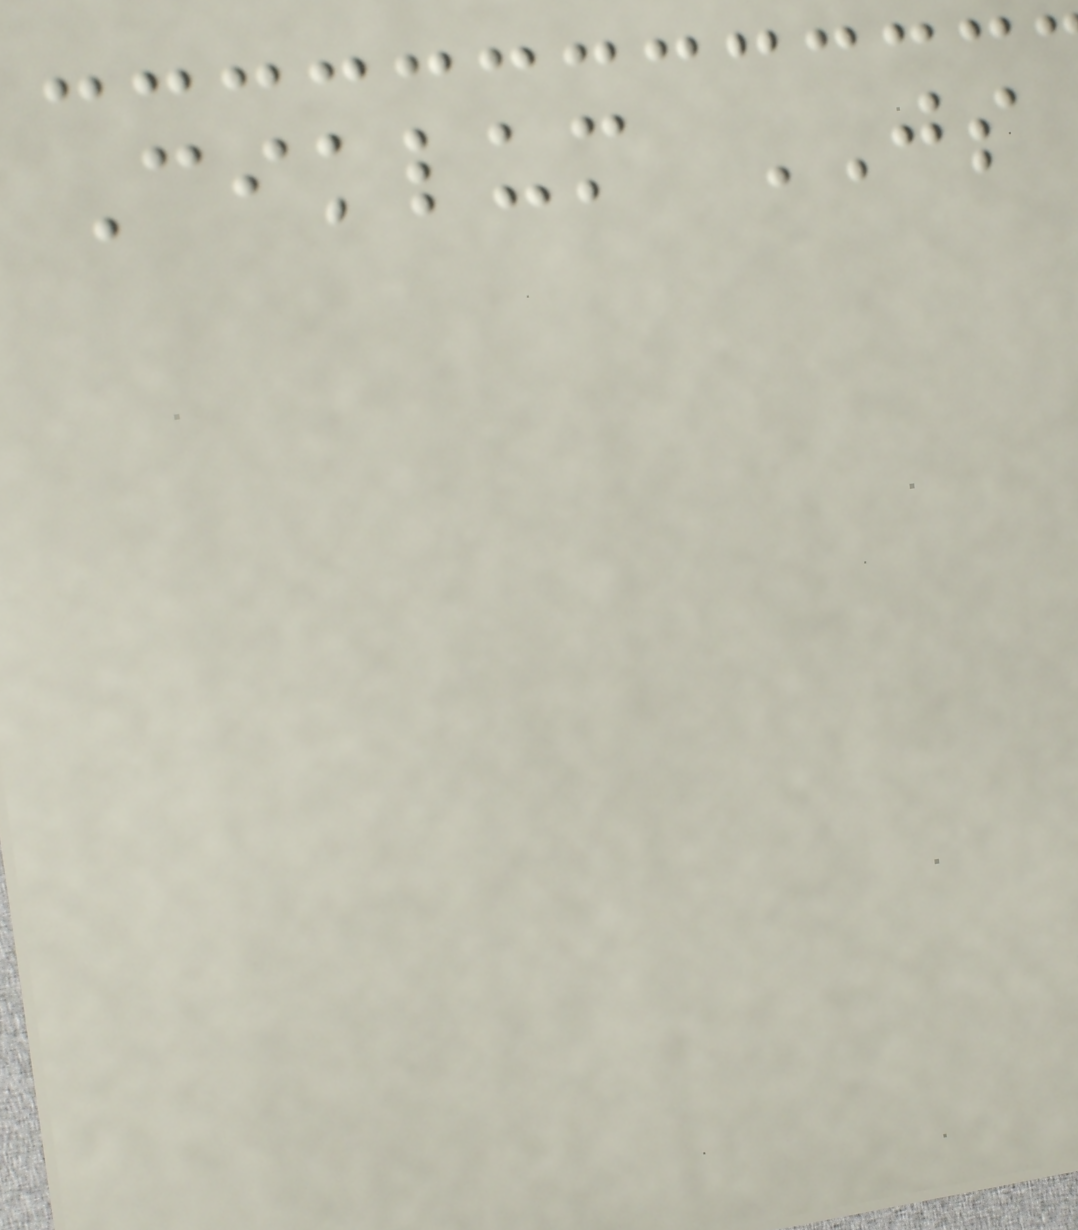Ciklum JS
